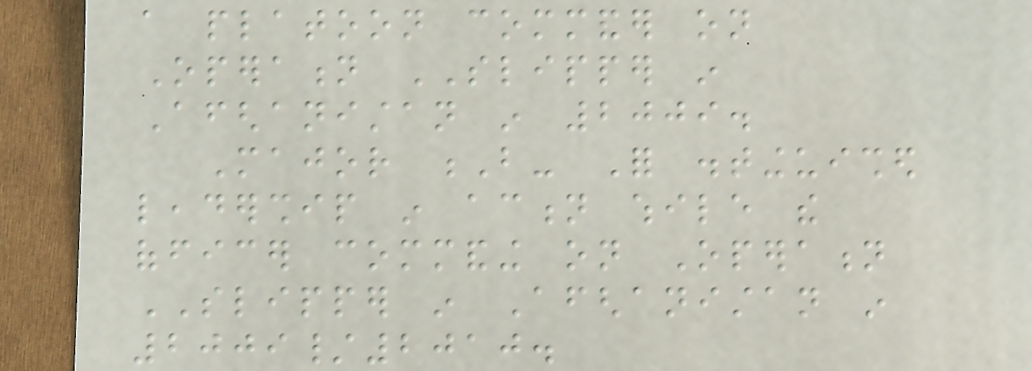a platoon commander on
Operation SLIPPER in
Afghanistan in 2009.
Major B- For distinguished
leadership in action while the
officer commanding on Operation
SLIPPER in Afghanistan in
2009/2010.
